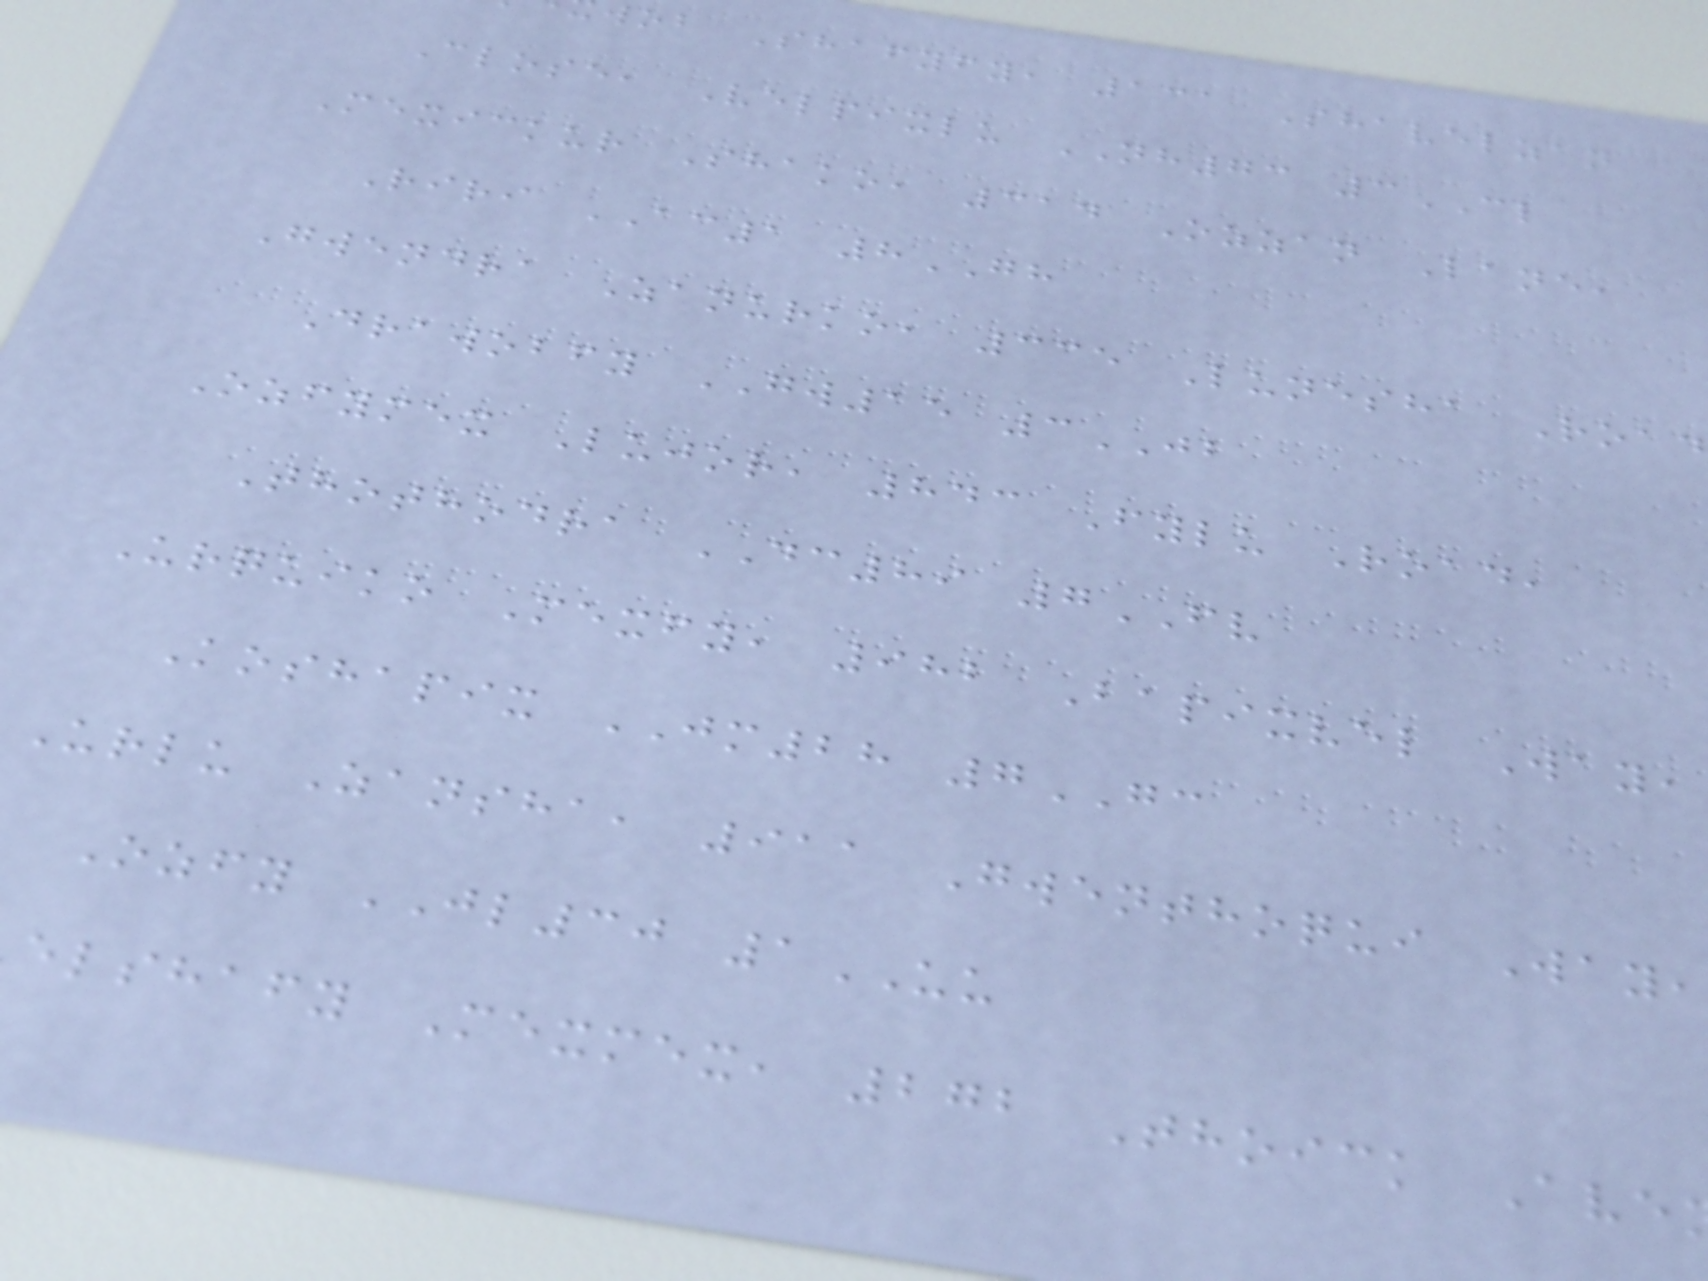wob Shafyfy, 131 Shavelzan
Close, Velpixlu NH73 3CL
Mexickur Shako, 314 Ozzan Lane,
Riri AC1 8GH
Gwendra Zanurko, 335 Lunesha Road
Drawobfy GW15 3JB
Ozfymex Lujor, 843 Fylu Road,
Thothodra DC89 7FV
Urquiko Mexfy, 982 Bapixvel Way,
Koshapix JM28 7GC
Urlu Zansha, 911 Gwenthoqui Way,
Ozfy JL30 1UU
elshafy Mexmex, 272 Thoick Ave
